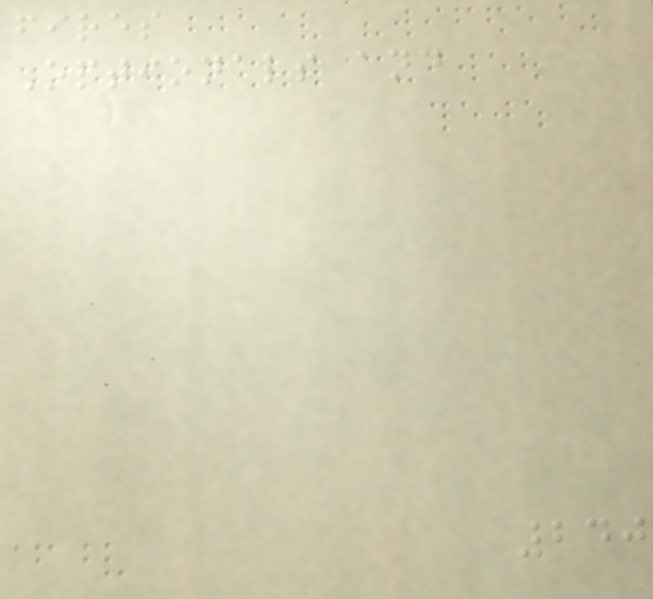fires
Optionals and
240
